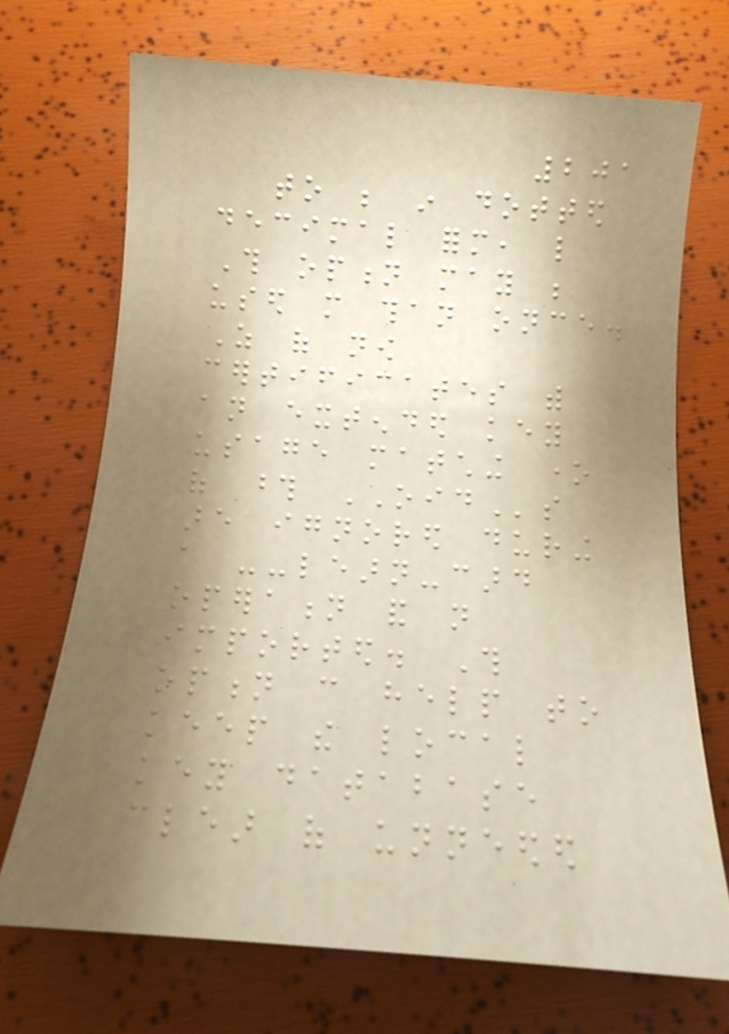201
to be in dotted
decimal form, like
This option may be
used more than once.
As of now
certificates with
an extended key
usage matching one
of those OIDs
are ignored during
a --learn-card
operation and not
imported. This
option can help to
keep the local
key database
clear of unneeded
